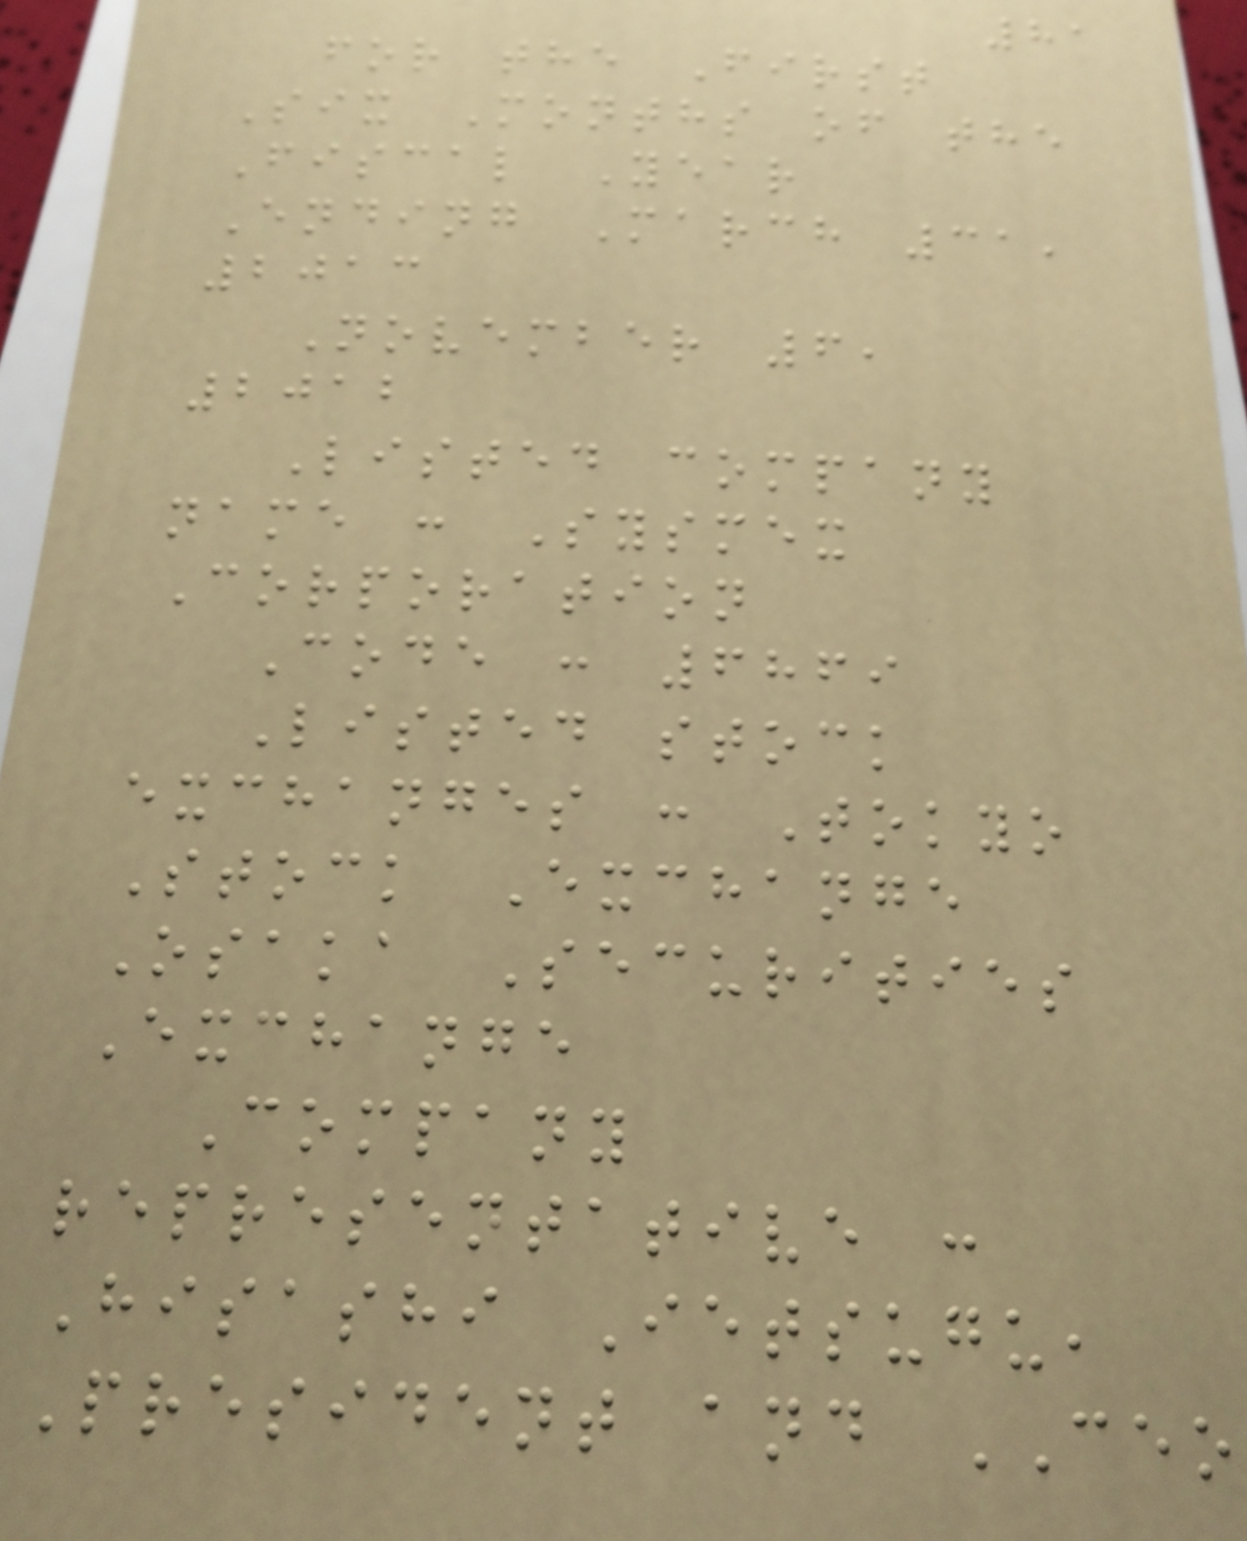81
for the First
Six Months of the
Fiscal Year
Ending March 31,
2013
November 6,
2012
Listed company
name : Sysmex
Corporation
Code : 6869
Listed stock
exchanges : Tokyo
Stock Exchange
Osaka Securities
Exchange
Company
representative :
Hisashi Ietsugu,
President and CEO
